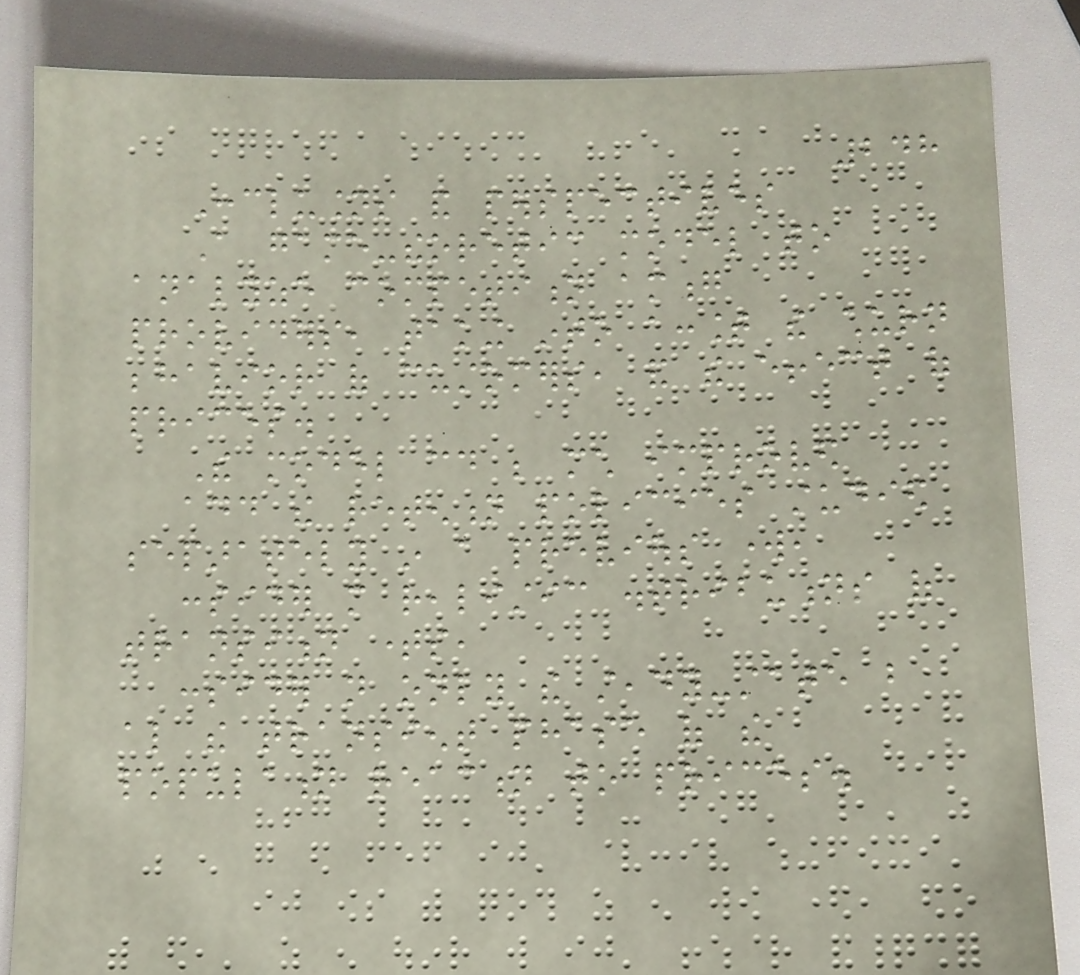248
Conclusions and perspectives
A game-theoretic model to
analyze competition among
providers, taking into account the churn
behavior of customers, and the effect of
prices.
The model could be much improved
add the retention policies studied
separately in a previous work,
consider more realistic distributions of
transition times,
consider not only the steady-state but
also the transient phase of the
population reaction to prices.
